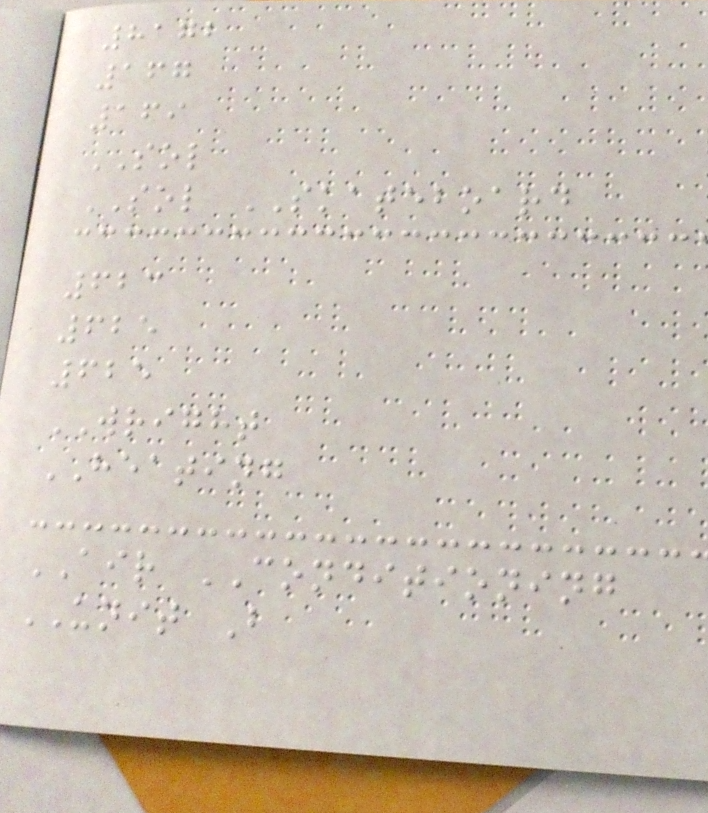8172
167
169
SOL
SOL SKATEBOARD
623
625
625
WRIGHT
HEATING
AIR CONDITIONING
UNIT B
